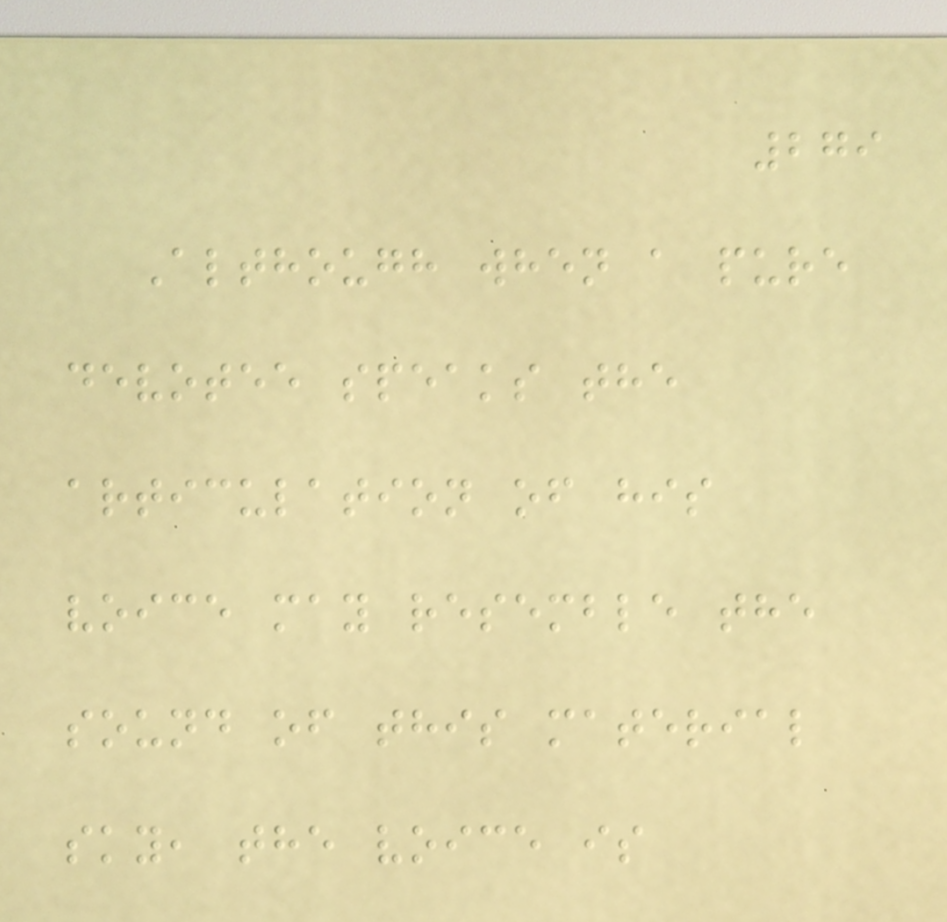279
Although when a pure
devotee speaks the
articulation of his
voice may resemble the
sound of this material
sky, the voice is
